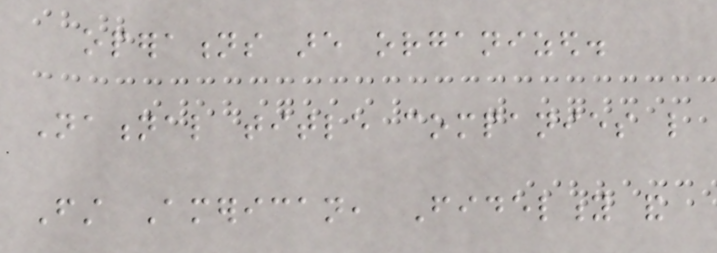operations are organized.
National title companies like
First American, Fidelity and
